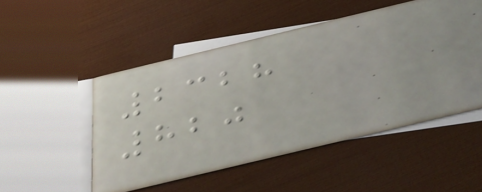2328
820
